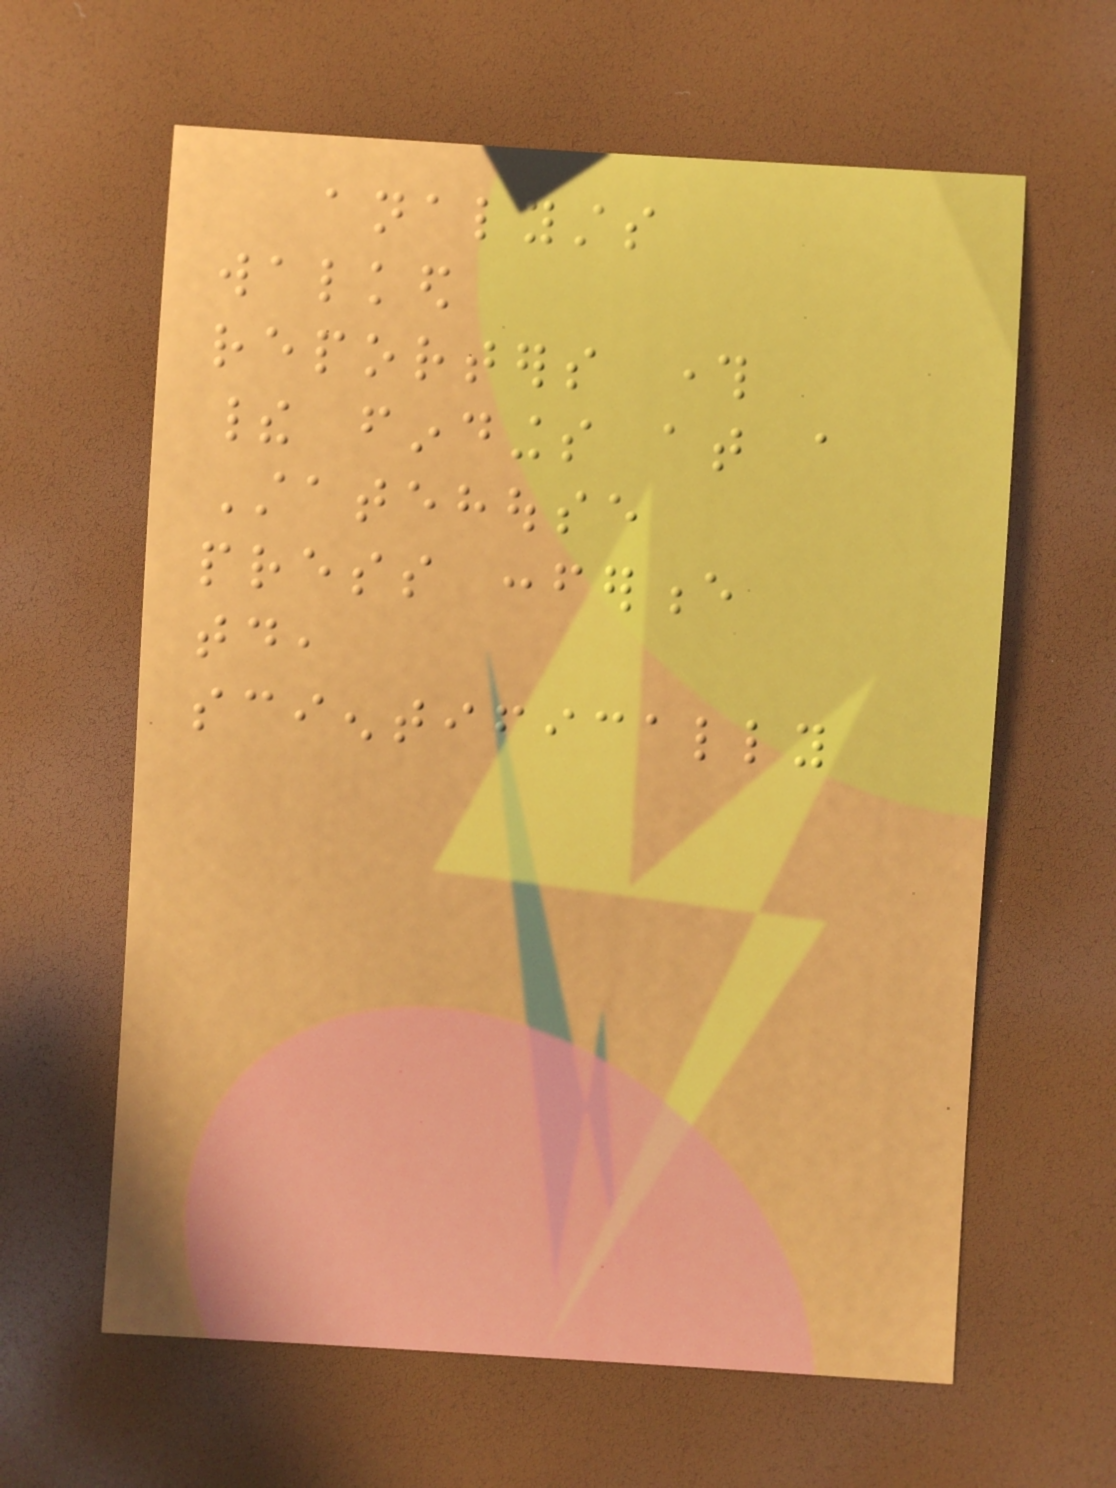analysts
walked
reporters through
their findings at a
Statehouse
press conference
today,
scientifically
